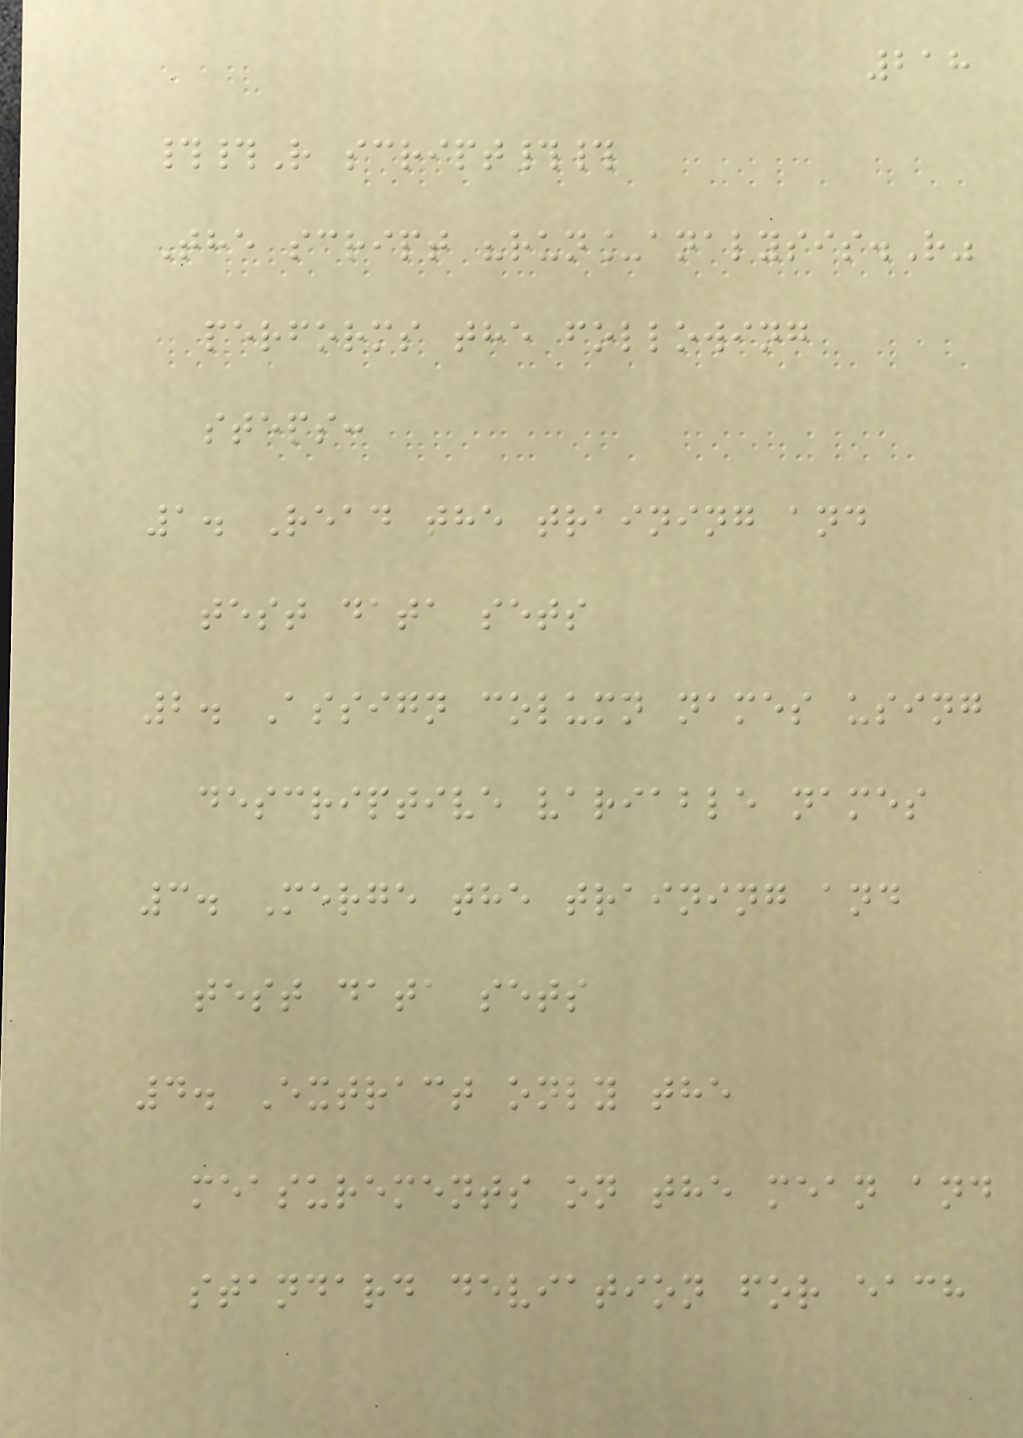218
##R script##
The script "run_analysis.R"
performs the following
steps:
1. Read the training and
test data sets
2. Assign column names using
descriptive variable names
3. Merge the training and
test data sets
4. Extract only the
measurements on the mean and
standard deviation for each
